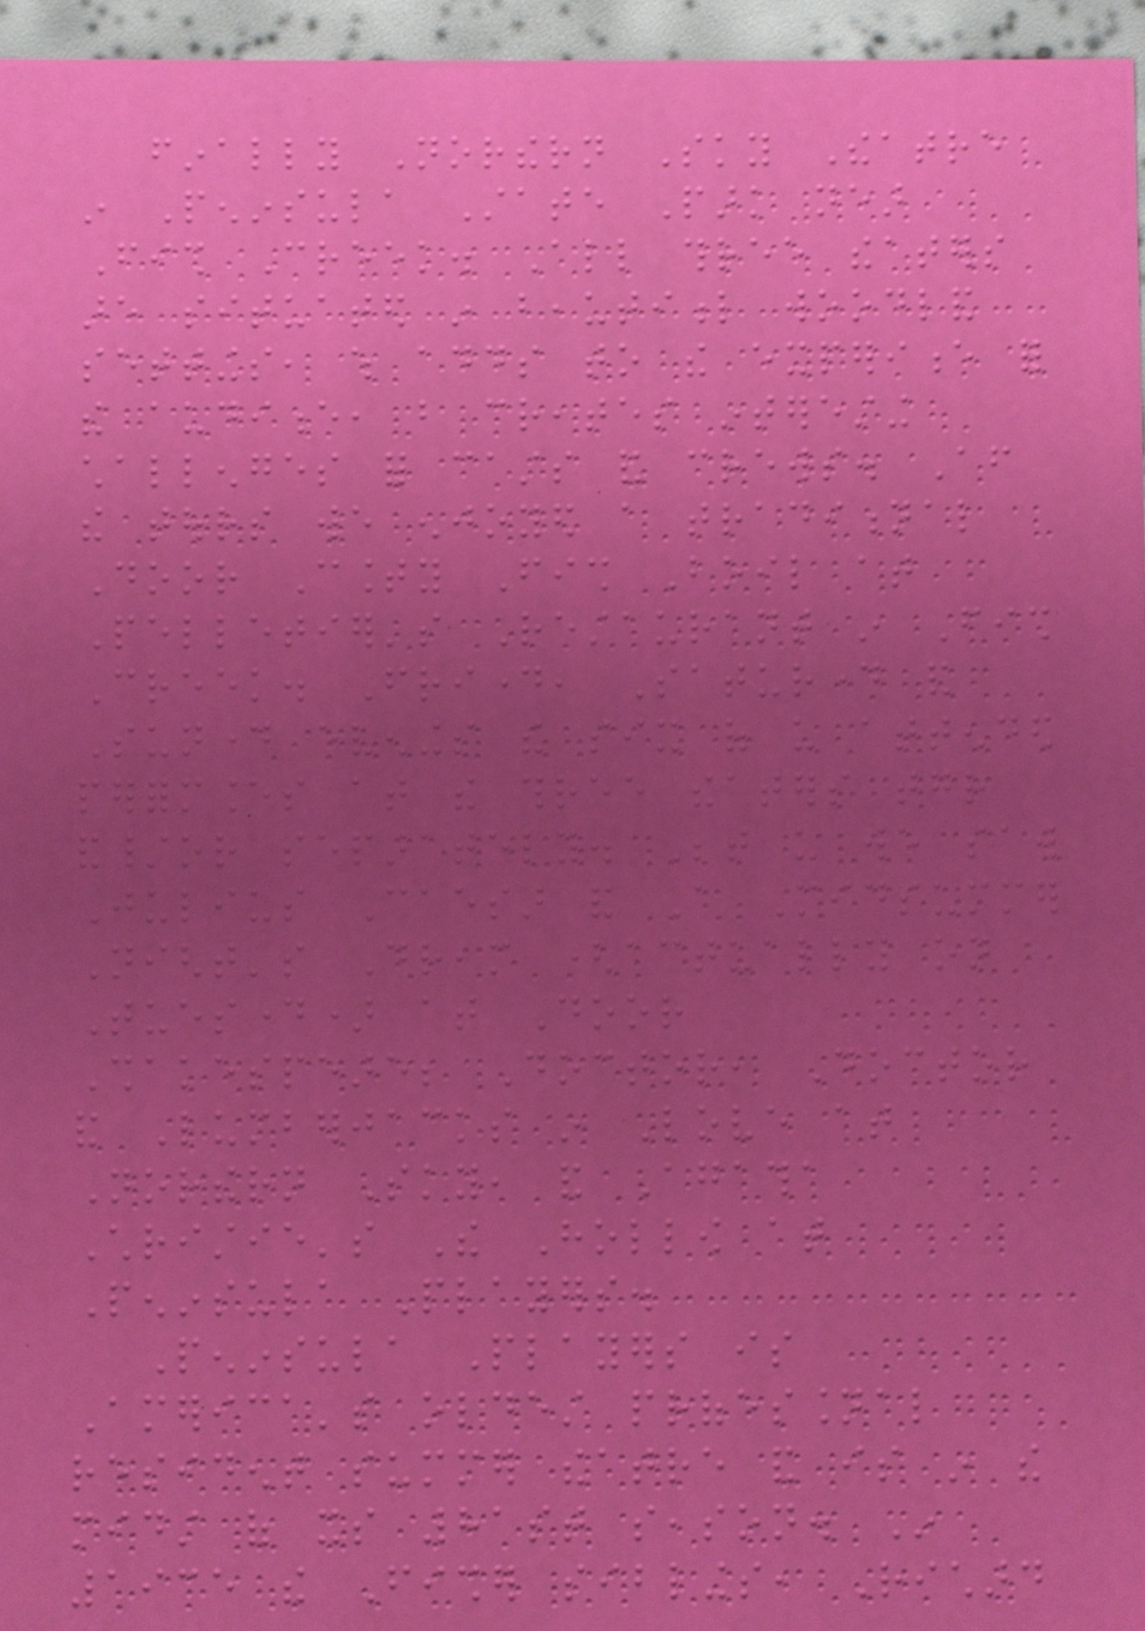finally Northern Sky Theatre
in Peninsula State Park near
Fish Creek. All three theaters
are situated in beautiful woodland
settings, which adds to the experience for
the audience, but creates interesting
challenges for casts and crews. After
the tours we enjoyed a traditional
Door County Fish Boil at
Pelletier's Restaurant in Fish
Creek. Friday, Saturday and
Sunday evenings the six of us attended
performances at the three theaters together
and/or separately. Between us we saw
Julius Caesar and A Midsummer
Night's Dream (actually on
Tuesday) at Door
Shakespeare; Doctor, Doctor
and Lumberjacks in Love at
Northern Sky, and Agatha
Christie's The Hollow at
Peninsula Players.
Peninsula Players is
America's oldest professional
resident summer theatre and is in the
midst of its 81st season. In
1935 the Fisher siblings, Richard
